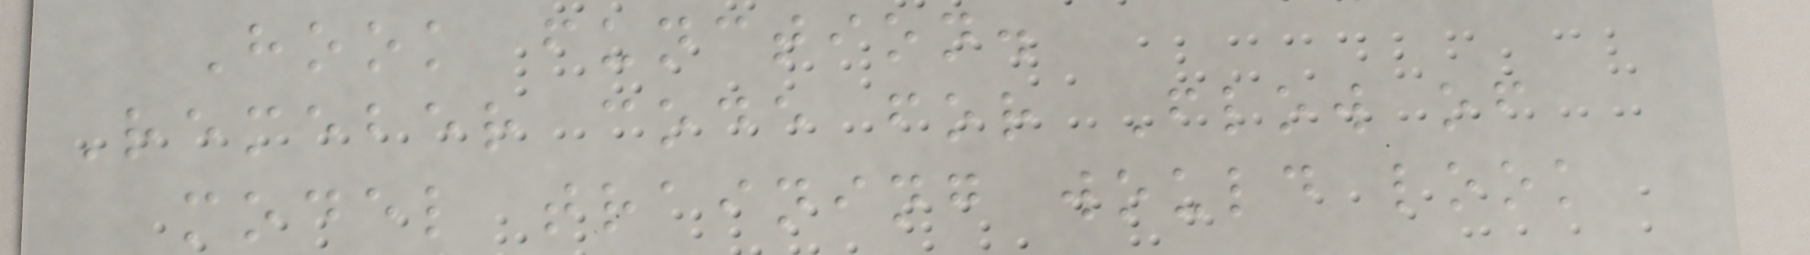Hook function.
Remeber code for Flow of
model training would look
